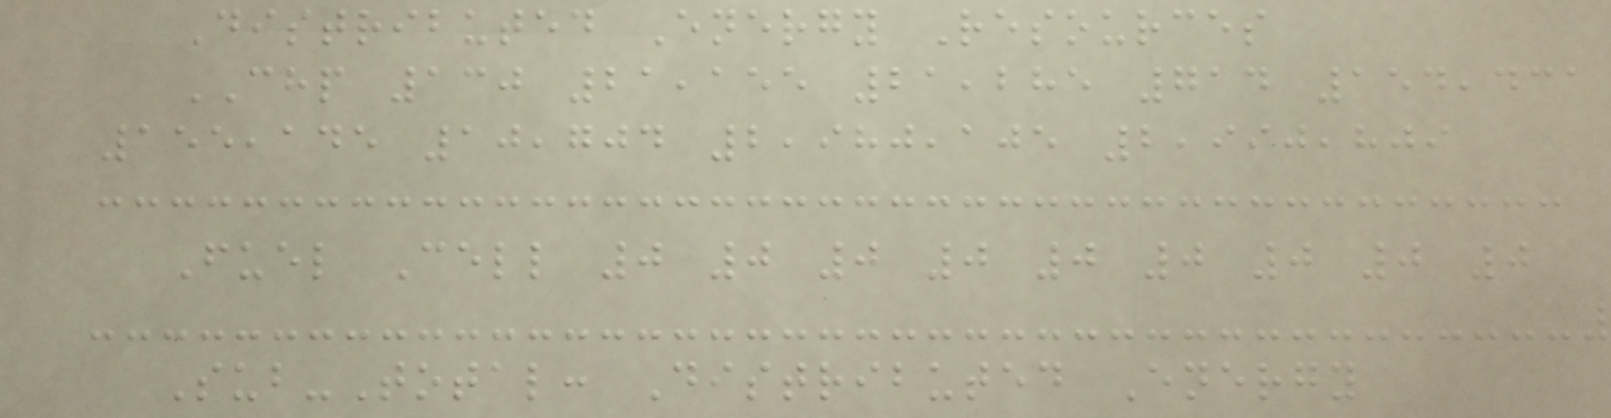Distributed Energy Resources
CHP 130 21,155 21,285 714 154,431
155,145 10,704 2,980,105 2,990,809
Fuel Cell 0 0 0 0 0 0 0 0 0
Sub-Total: Distributed Energy
